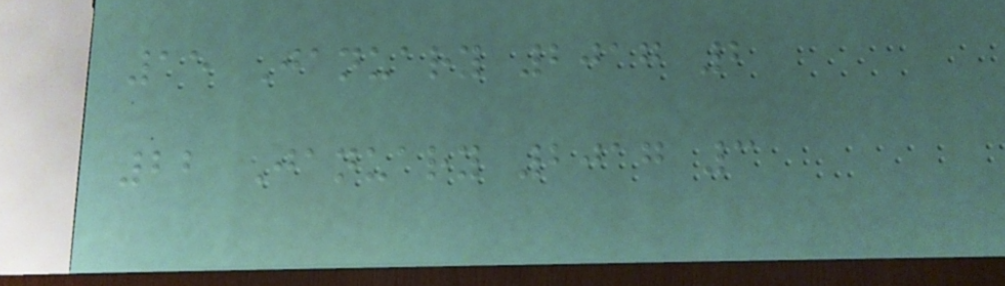15 January 2017 2
22 January 2017 3
